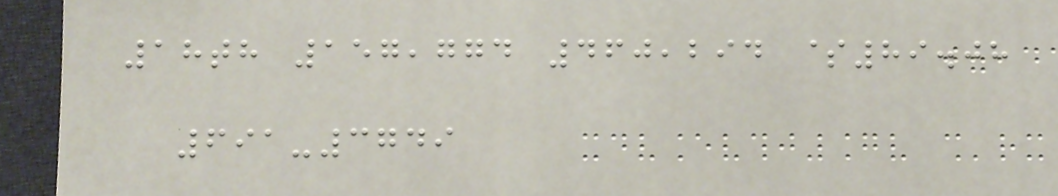18th 157,774 460,294 $89.08
691-3749
